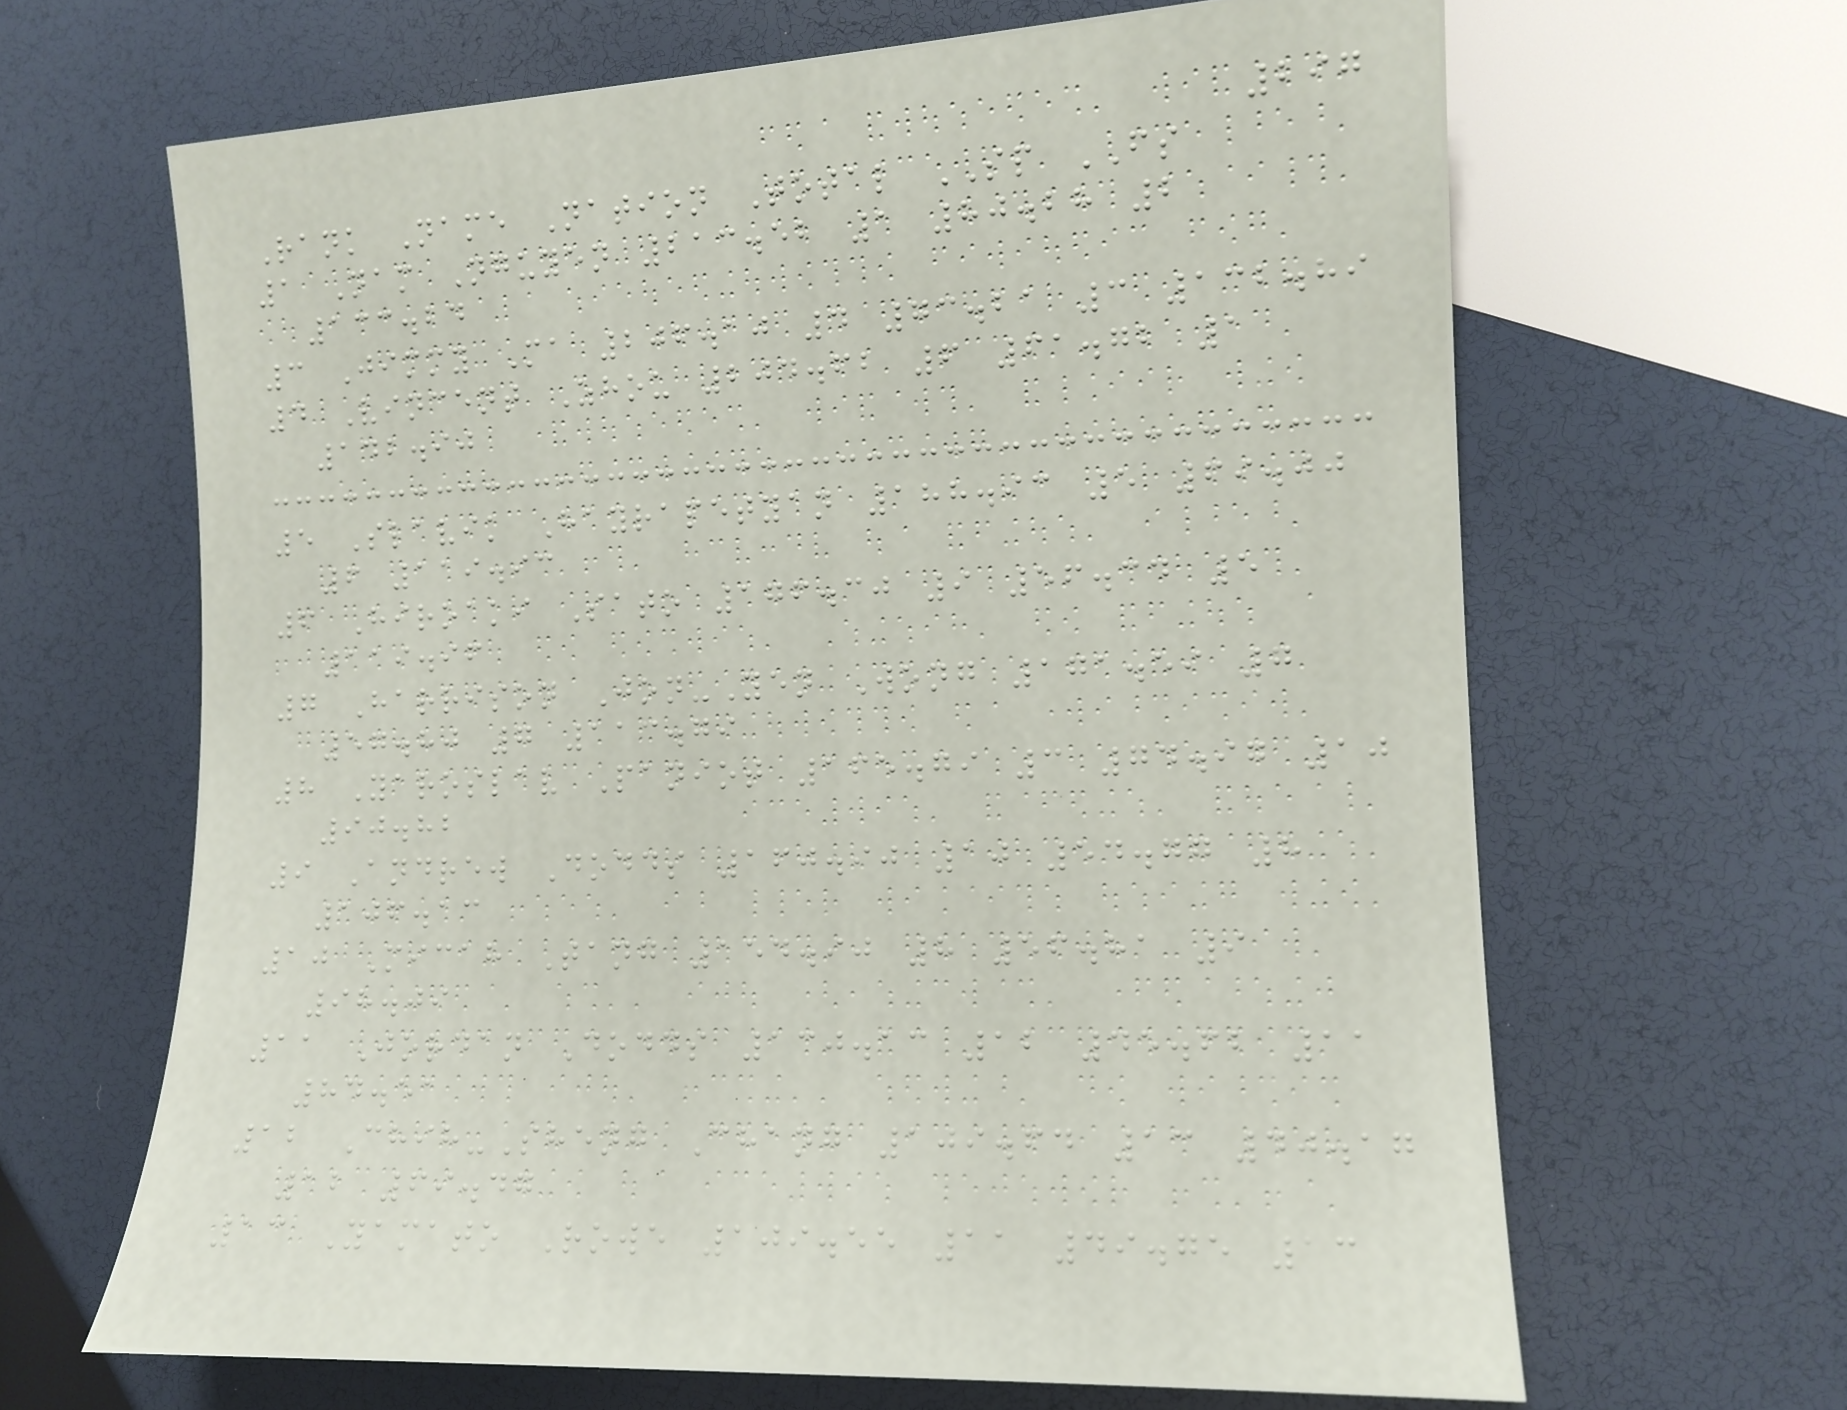297
Rank Name Nation Total SP FS
1 Nam Nguyen 213.52 1 80.28 2
133.24
3 Jimmy Ma 206.10 4 73.21 3 132.89
4 Vincent Zhou 204.62 6 61.72 1
142.90
5 Slavik Hayrapetyan 188.93 5 69.00
6 119.93
6 Hiroaki Sato 176.30 9 56.34 5
119.96
7 Harrison Jon-Yen Wong 171.59 7
57.80 7 113.79
8 Yaroslav Paniot 165.79 3 74.97 10
90.82
9 Andrew Dodds 160.90 10 54.77 8
106.13
10 Micah Tang 154.90 8 56.81 9
98.09
11 Jordan Dodds 130.13 12 45.62 11
84.51
12 Chih-Sheng Chang 109.64 13 40.17
12 69.47
13 Yamato Rowe 109.55 11 49.75 13
